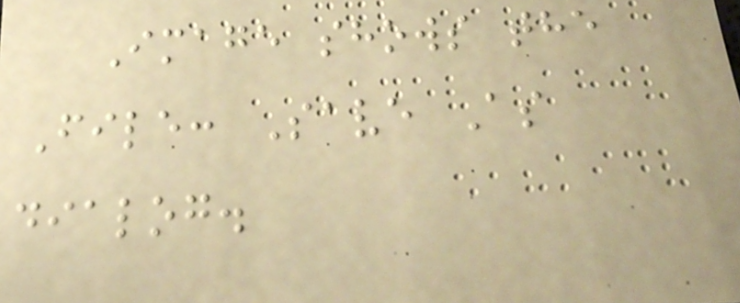Image shows the
File: Save As
dialog.
